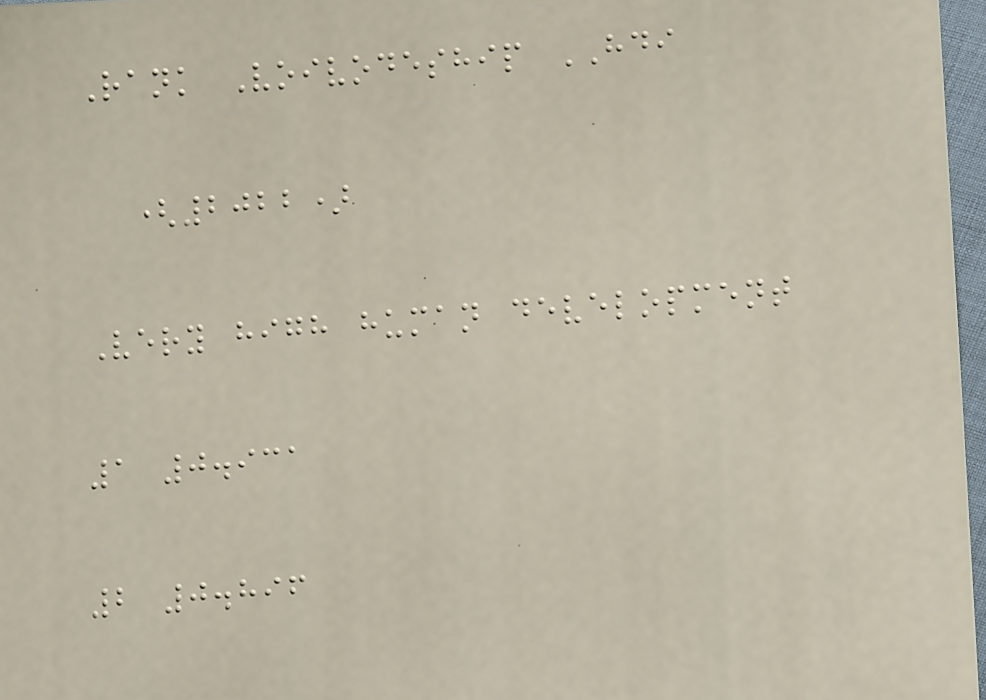Rank Voivodeship HDI
(2022)
Very high human development
1 0.931
2 0.896
